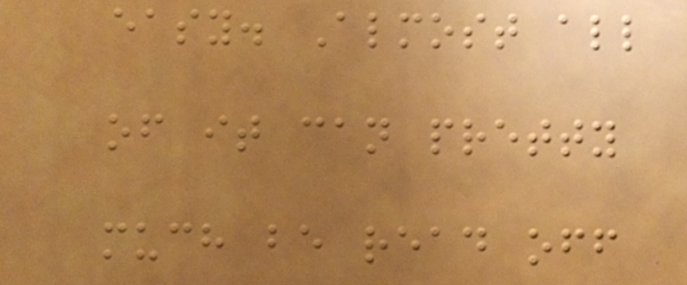easy. Almost all
of it can pretty
much be read off
